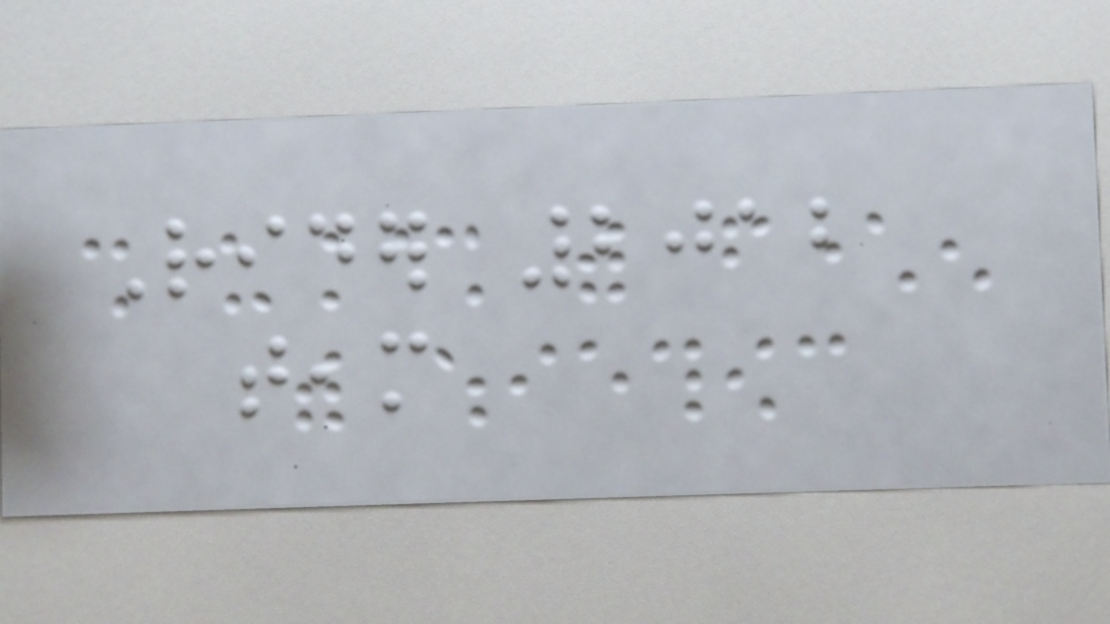Rider 2012
team
